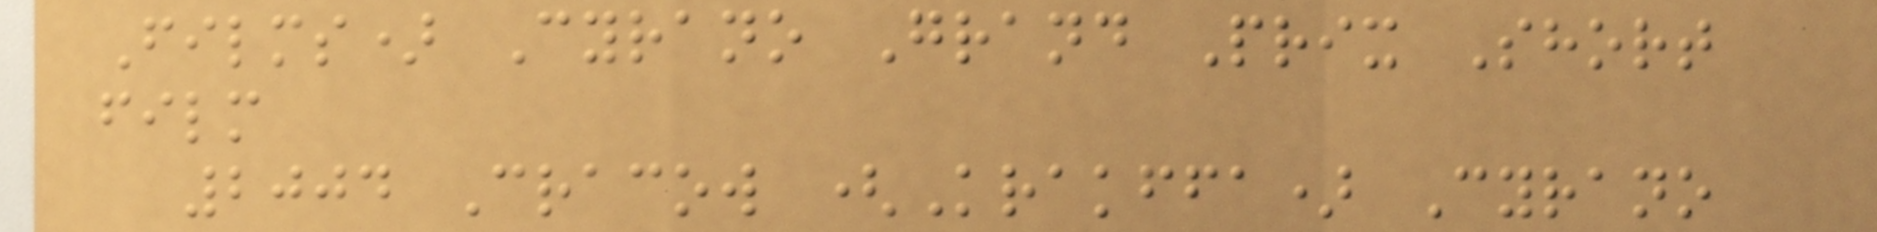Films) Cyrano Grand Prix Short
film
2004 Cracow (Krakffa) Cyrano
